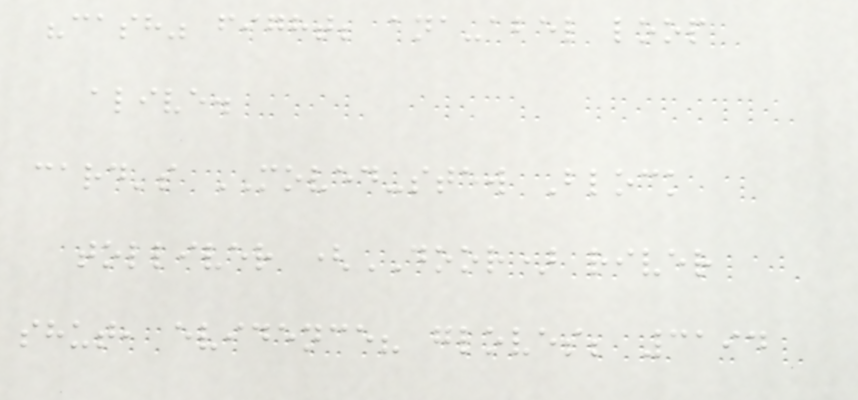"cash" fight; ana-abel loop
alive.
card's MOVED-stew Block
tolliver (DOOR) river
shut, evidence? gloves; 3194
